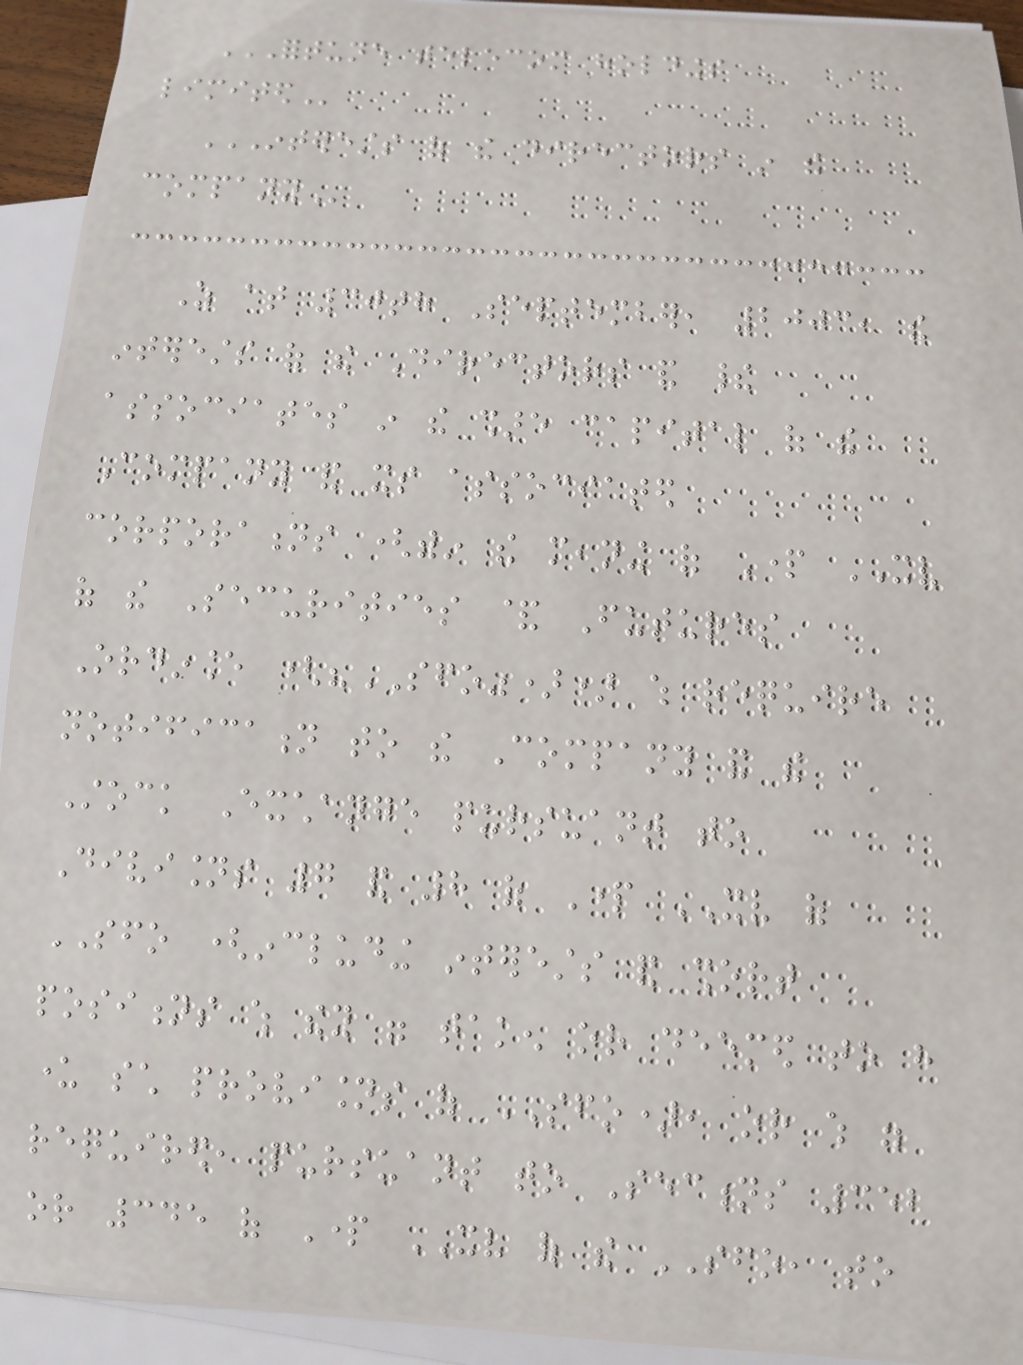FORTUNE TELECOM HOLDINGS
LIMITED
INTERESTS OF THE DIRECTORS IN THE
COMPANY
As at 30th September, 2003, the
interests of the Directors and their
associates in the share capital of the
Company and its associated
corporations (within the meaning of Part XV
of the Securities & Futures
Ordinance ("SFO")) which require
notification to the Company and the
Stock Exchange pursuant to
Divisions 7 and 8 of Part XV of
SFO (including interests and short
positions which they were taken or deemed to have
under such provisions of SFO), or which were
required, pursuant to Sections 352
or 345 of Part XV of the SFO, to
